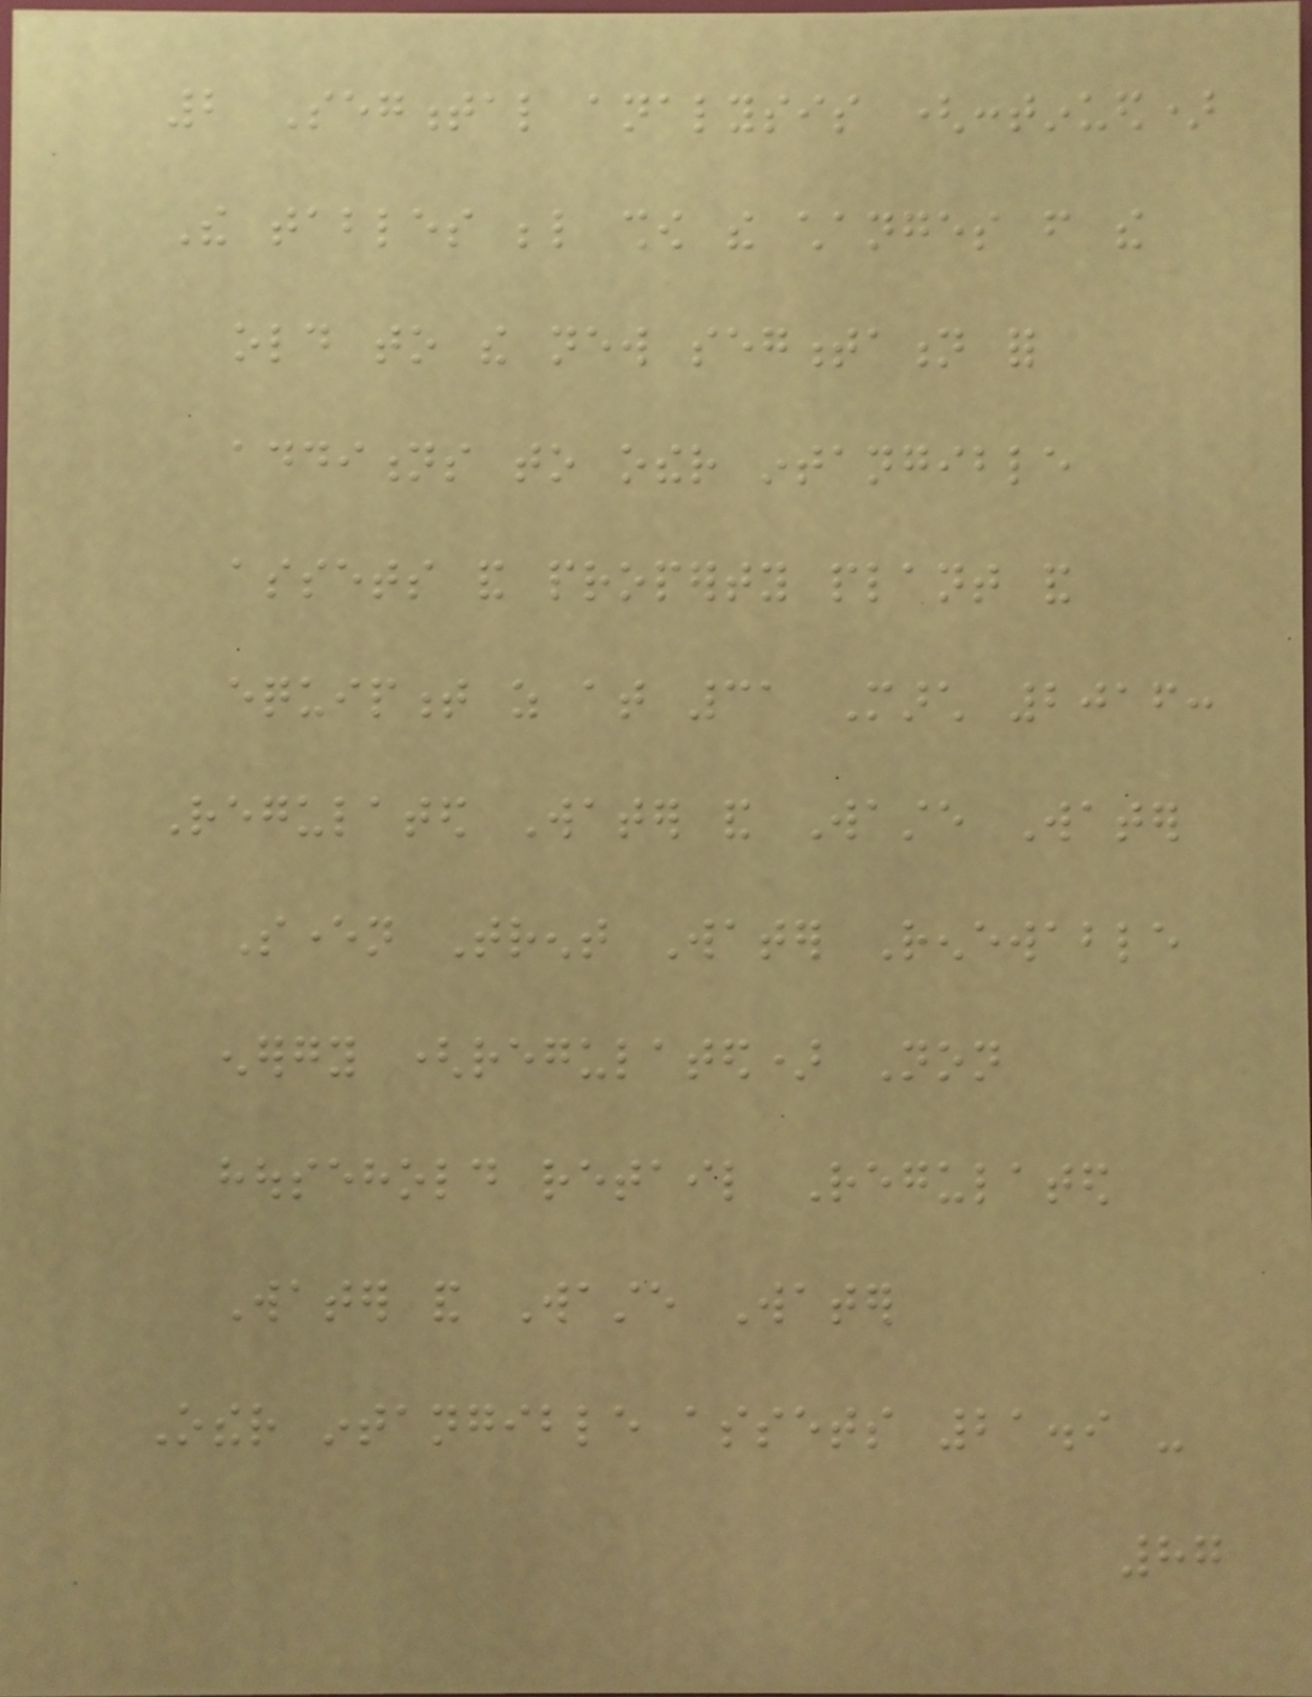2 Segmental analysis (continued)
The tables below show the changes from the
old to the new segmentation for
additions to other intangible
assets and property plant and
equipment as at 31 March 2016:
Regulated Water and Waste Water
Severn Trent Water Renewable
energy (regulated) Non
household retail Regulated
Water and Waste Water
Other intangible assets 21.9 -
87
